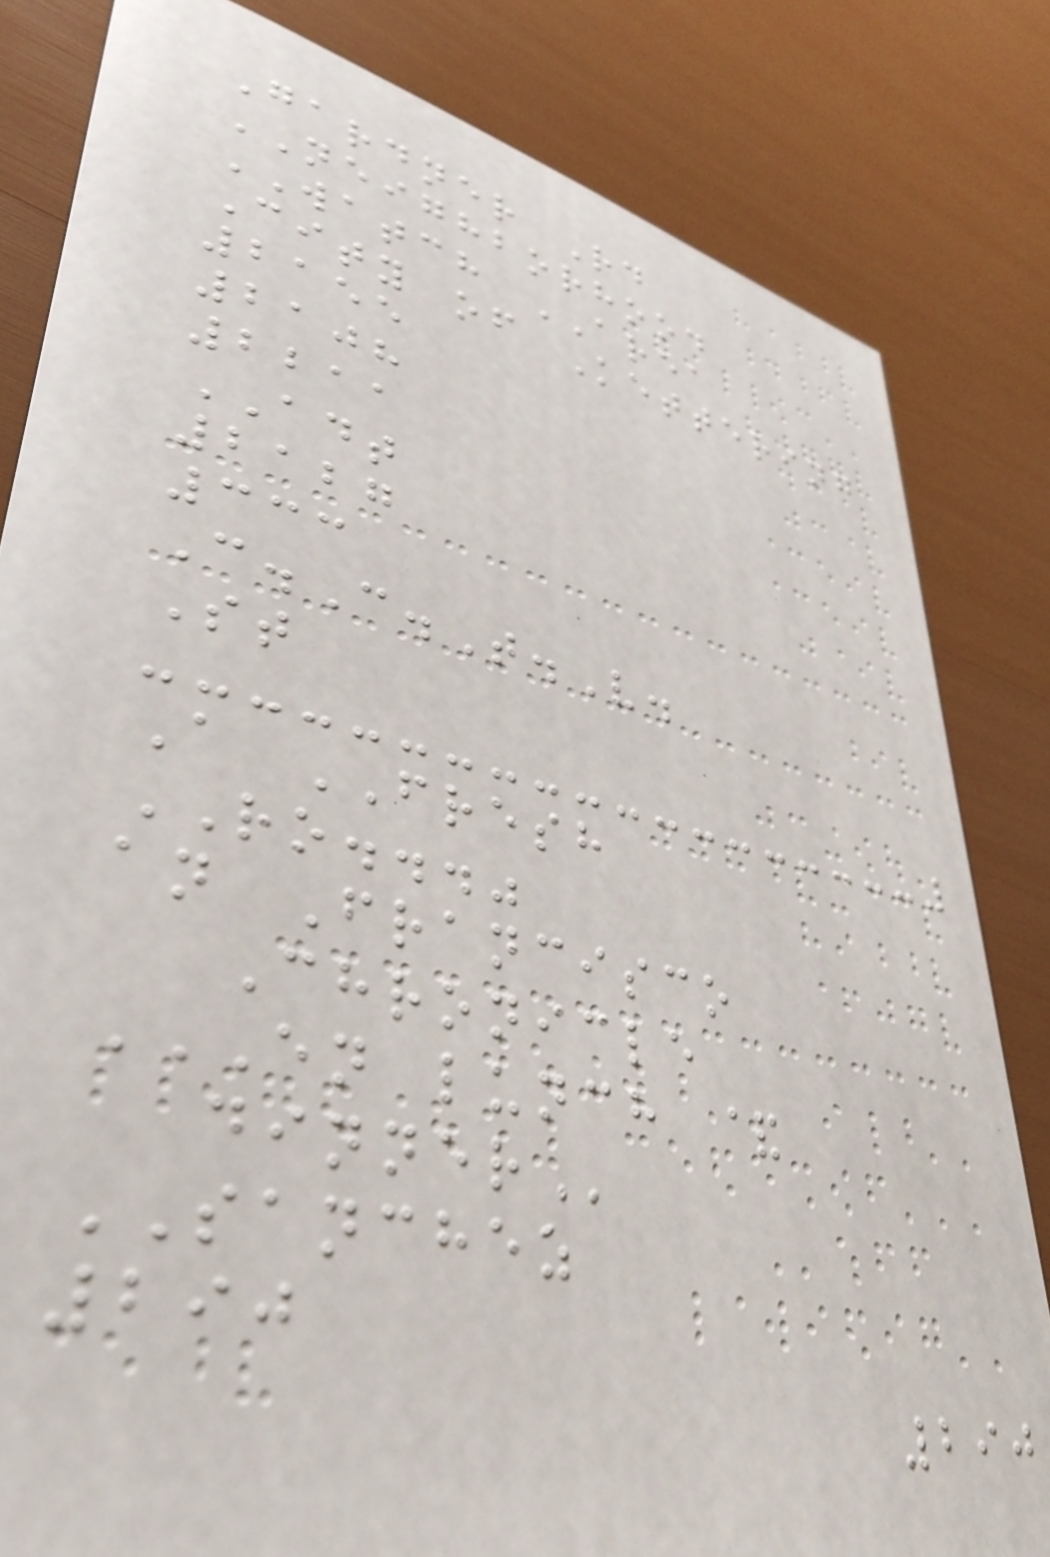Gardner Rd
NEIGHBORHOOD
WATCH AREA
City of Kettering
2155
2108
2211
ADT
2127
333
C.C.T.V.
St
A FRESH
RO..."
an Francisco
Chronicle
EN LUNCH &
DINNER
SANCHEZ
290
290
